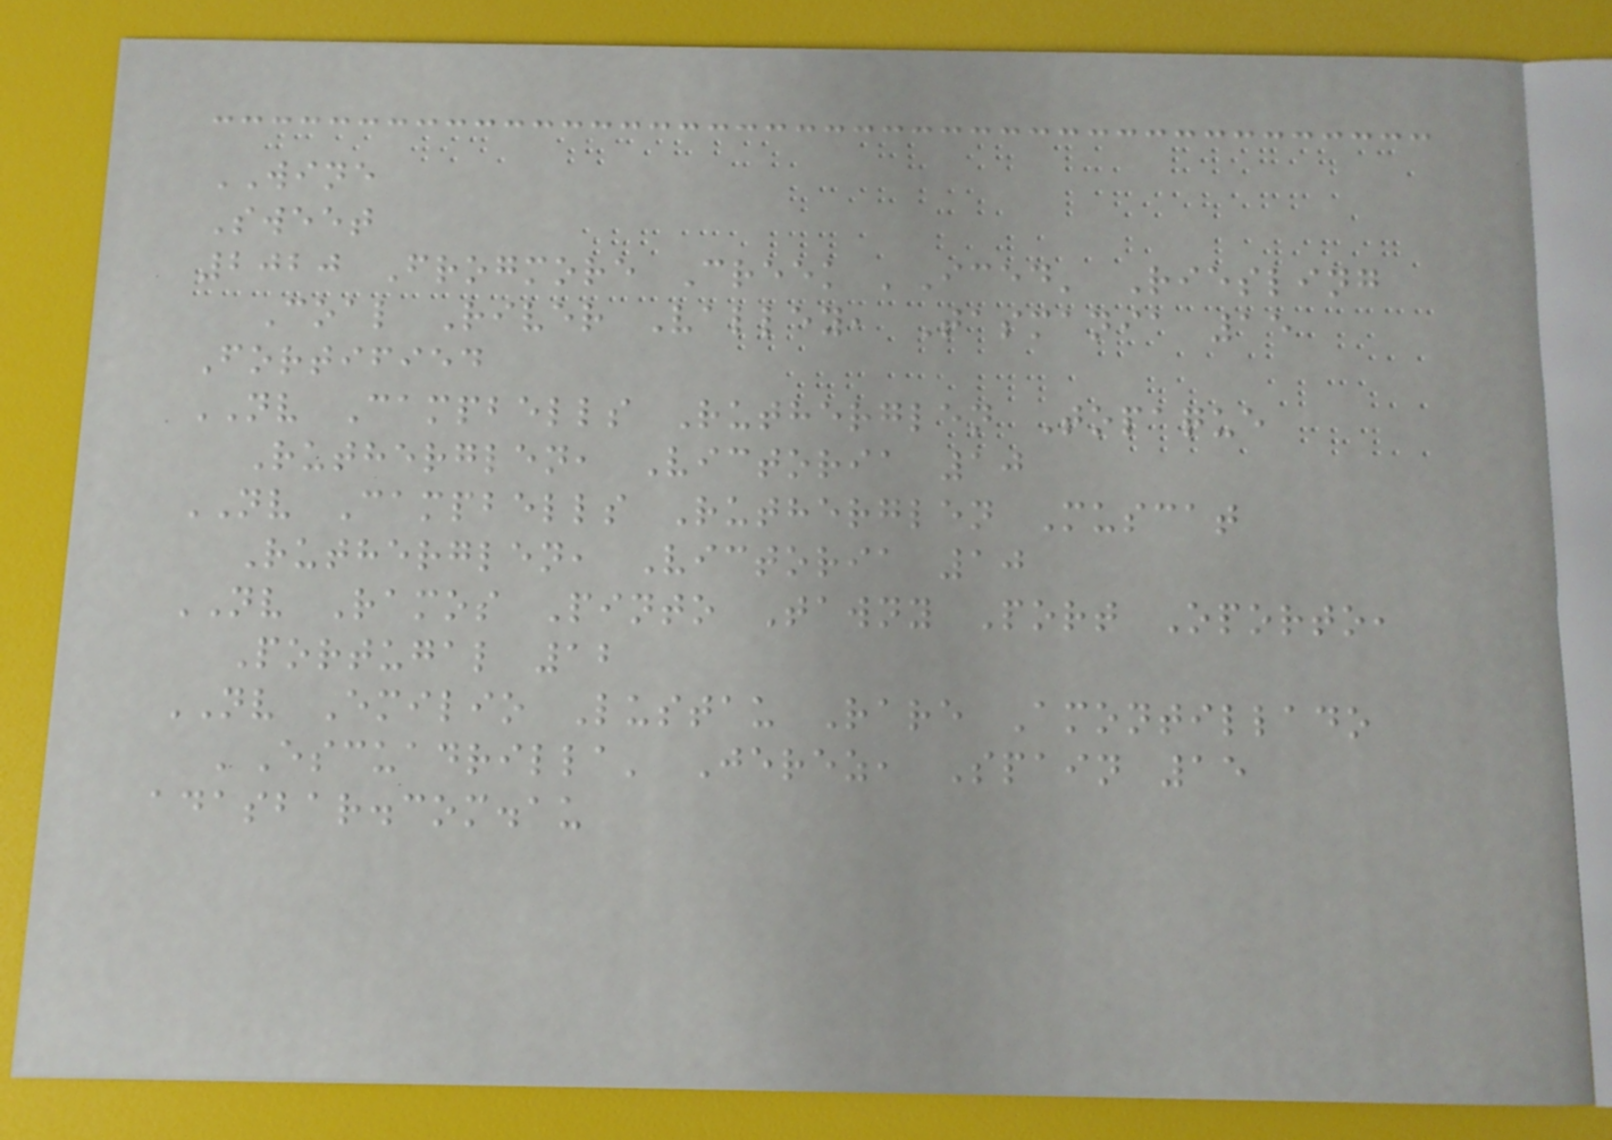WINE
Sweet
2020 Frogmore Creek 'Iced' Riesling
Coal River Valley, Tasmania 15
Fortified
NV Campbells Rutherglen Topaque
Rutherglen, Victoria 10
NV Campbells Rutherglen Muscat
Rutherglen, Victoria 10
NV Ramos Pinto Tawny Port Oporto,
Portugal 12
NV Emilio Lustau Rare Amontillado
'Escuadrilla' Jerez, Spain 15
adasbar.com.au
